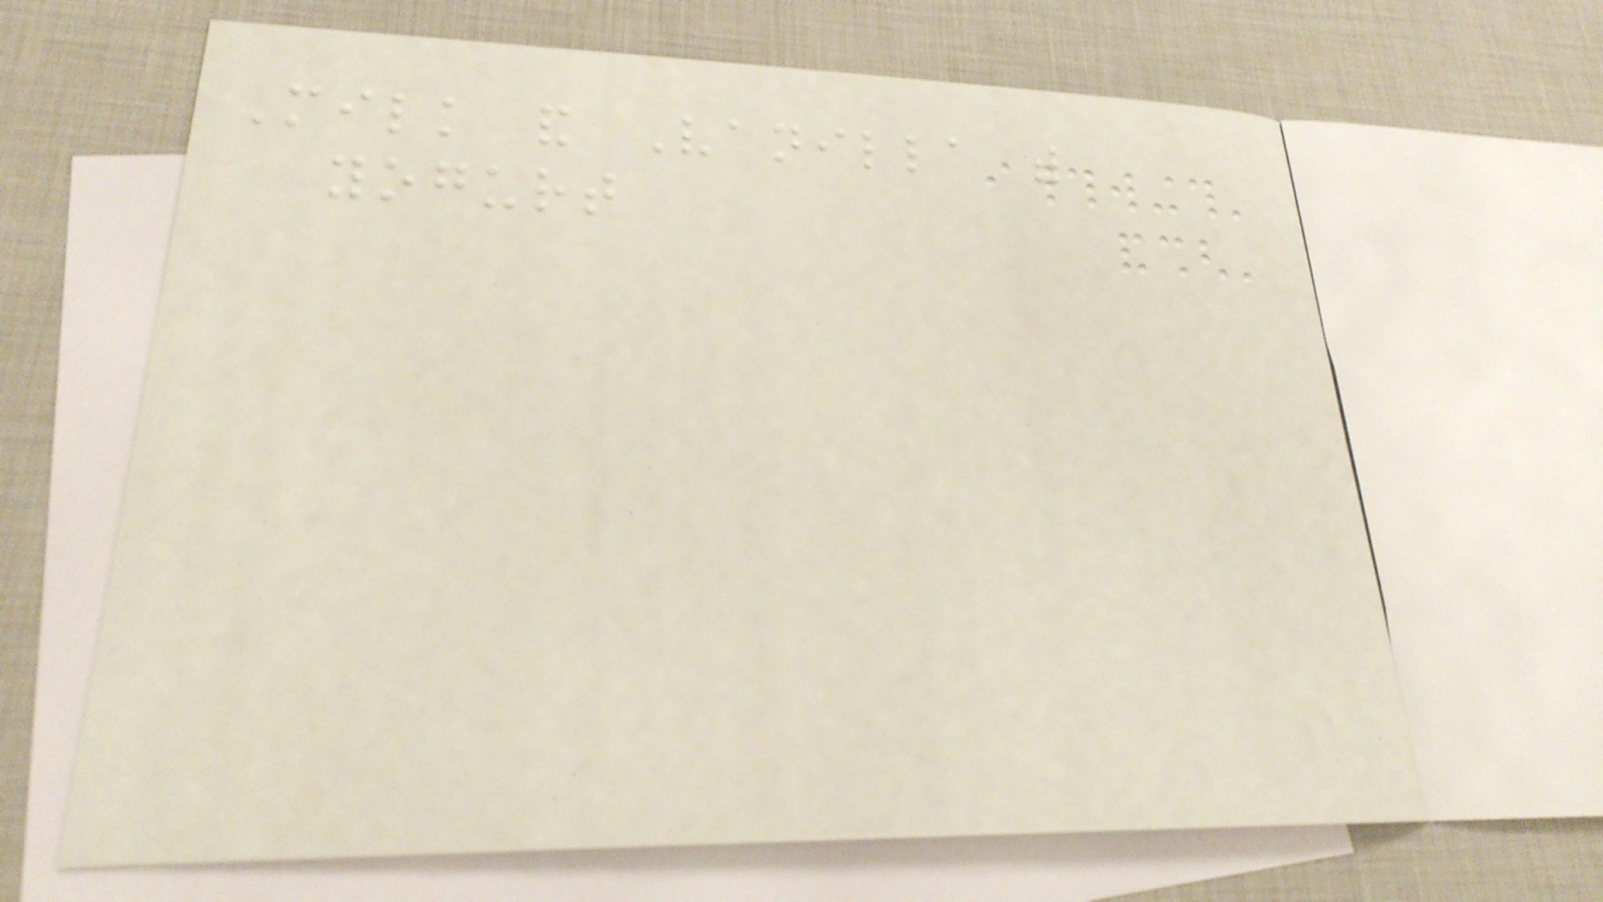Milk and Vanilla with
yogurt
